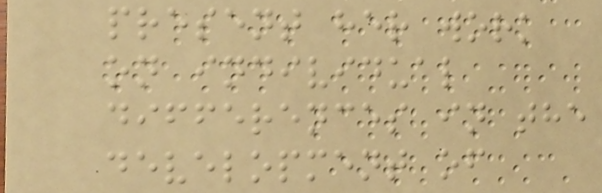present her work
on individual
differences in the
development of
